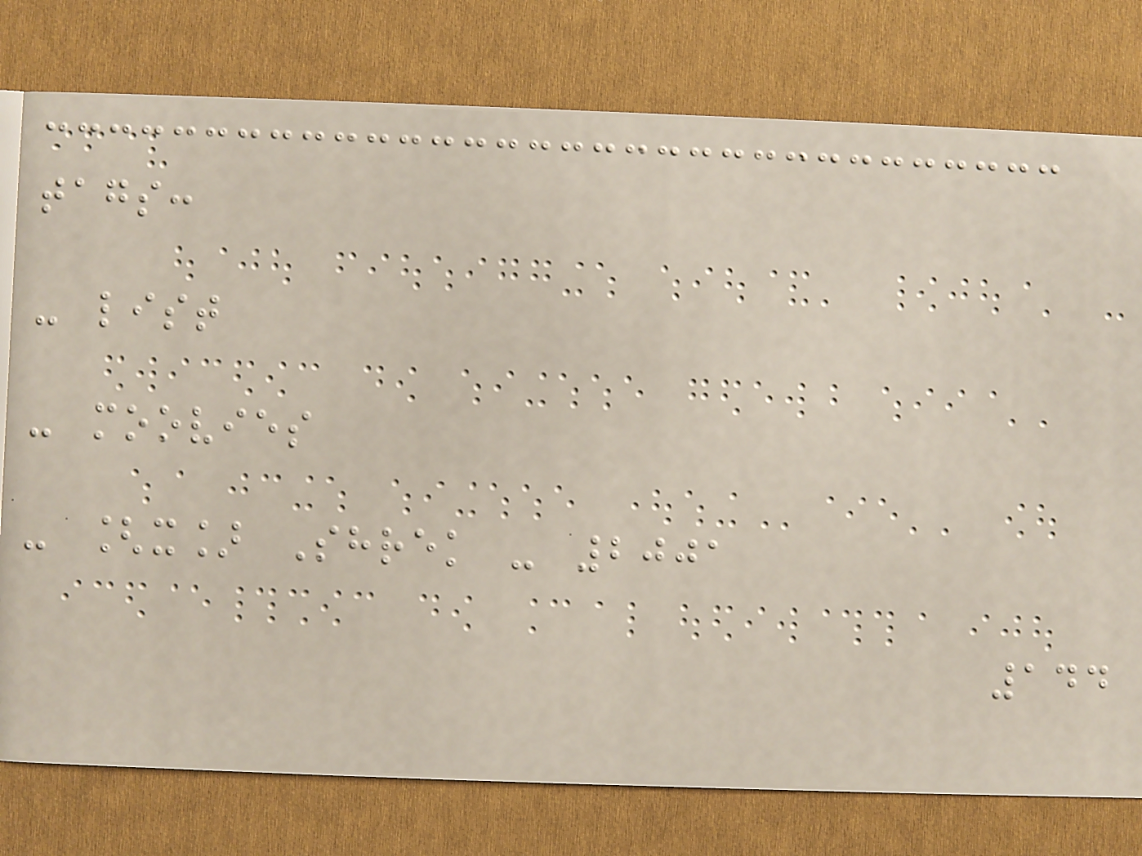tags:
- list
- moovies
- [x] Shrek - 2001
144
